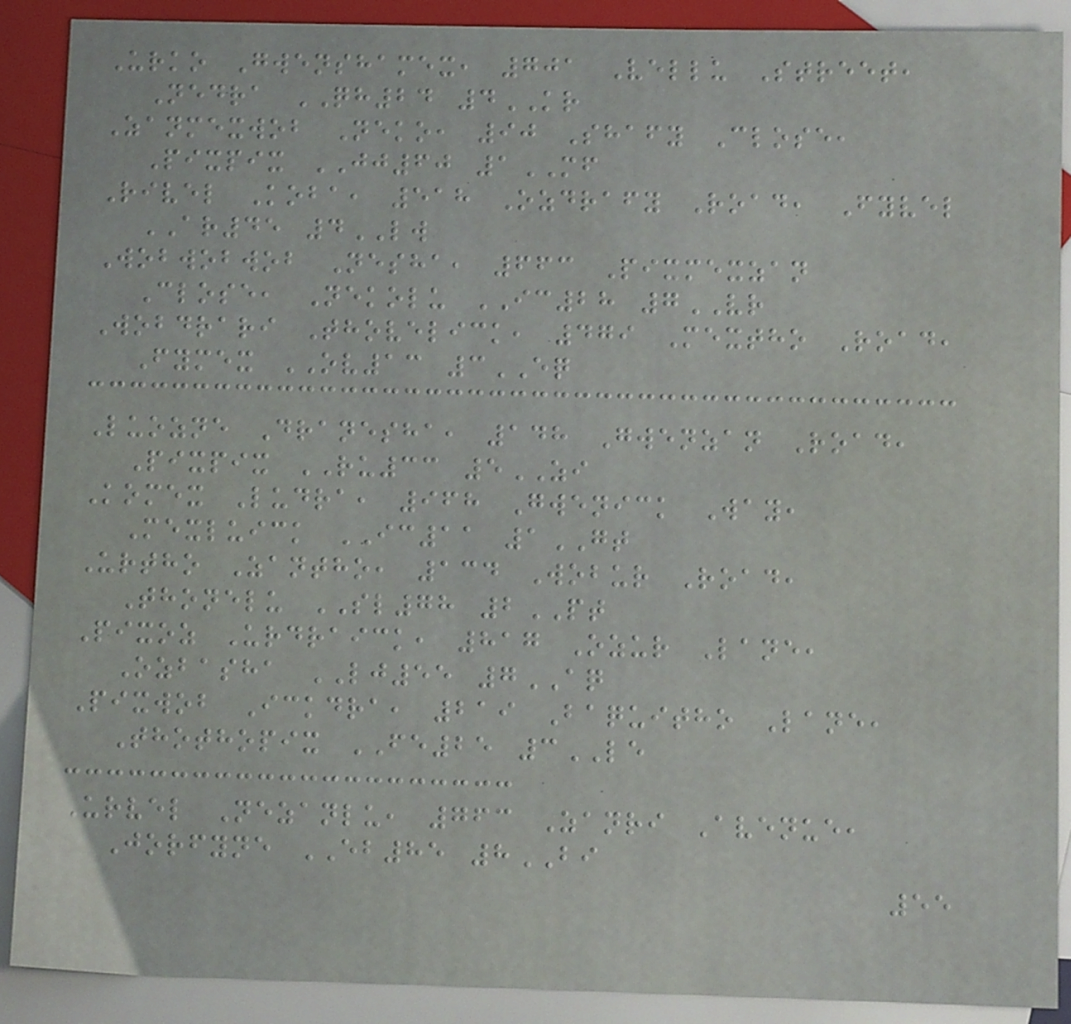Urko Gwenshamex, 701 Vellu Street,
Nedra QH24 4KR
Zanmexwob Neko, 90 Shafy Close,
Pixpix JJ60 1MF
Rivel Koba, 518 Ozdrafy Road, Fyvel
AR45 4LW
Wobwobwob Nesha, 663 Pixmexzan
Close, Nekolu IC28 7VR
Wobdrari Thovelick, 479 Mextho Road,
Fymex OV13 3EQ
Luozne Dranesha, 148 Gwenzan Road,
Pixpix RU33 5ZI
Komex Ludra, 968 Gwenick Way,
Mexluick IC11 1GT
Urtho Zantho, 134 Wobur Road,
Thonelu SL78 2PT
Pixoz Urdraick, 817 Ozur Lane,
Ozbasha LJ55 7AQ
Pixwob Ickdra, 219 Baquitho Lane,
Thothopix FE25 3LE
Urvel Nezanlu, 763 Zanri Avenue,
Jorfyne EB85 8BI
55
